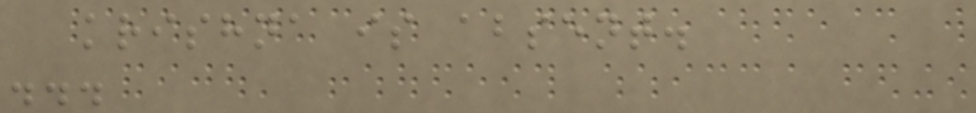krishna is absent.
...
